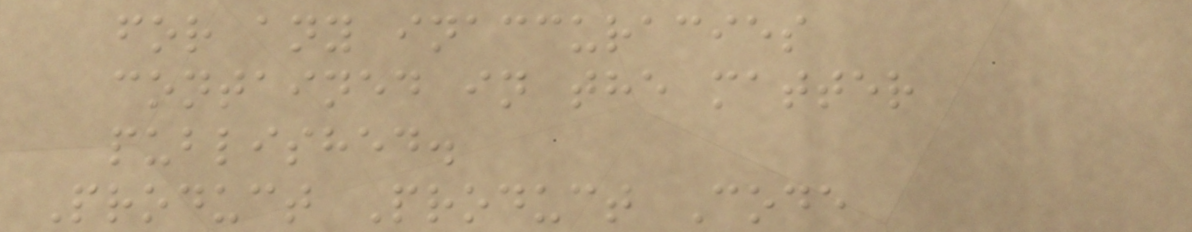for any inaccuracies
contained in the matter
published.
Product Product Code
